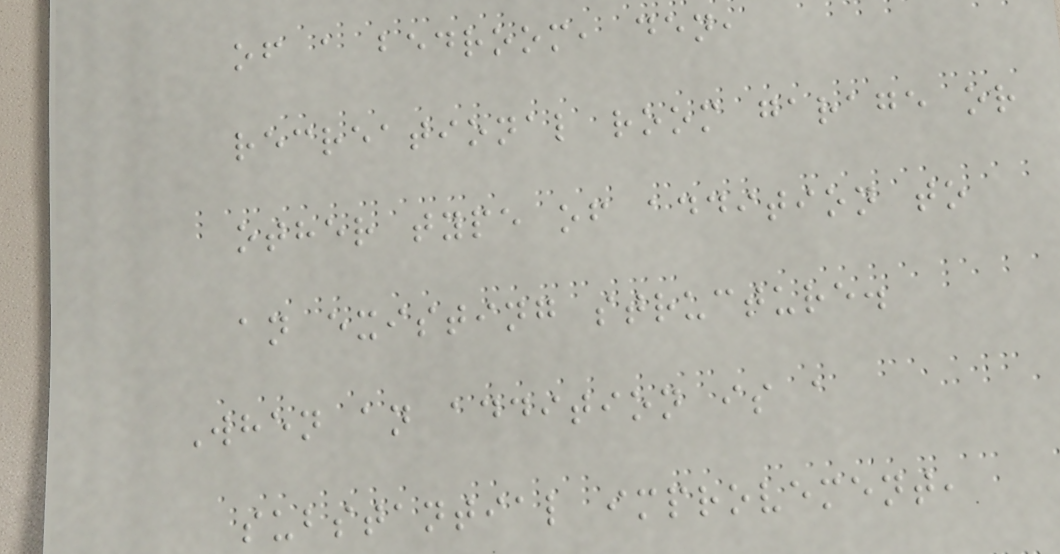of a bedroom, den,
recreational room garage or
other type of addition to
an existing structure.
When an addition is a
substantial improvement,
